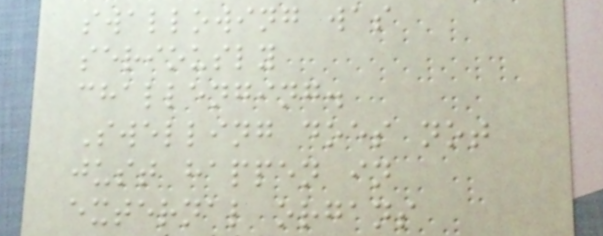swallowing was
seriously
challenging.
Swelling does not
just happen in
external organs
